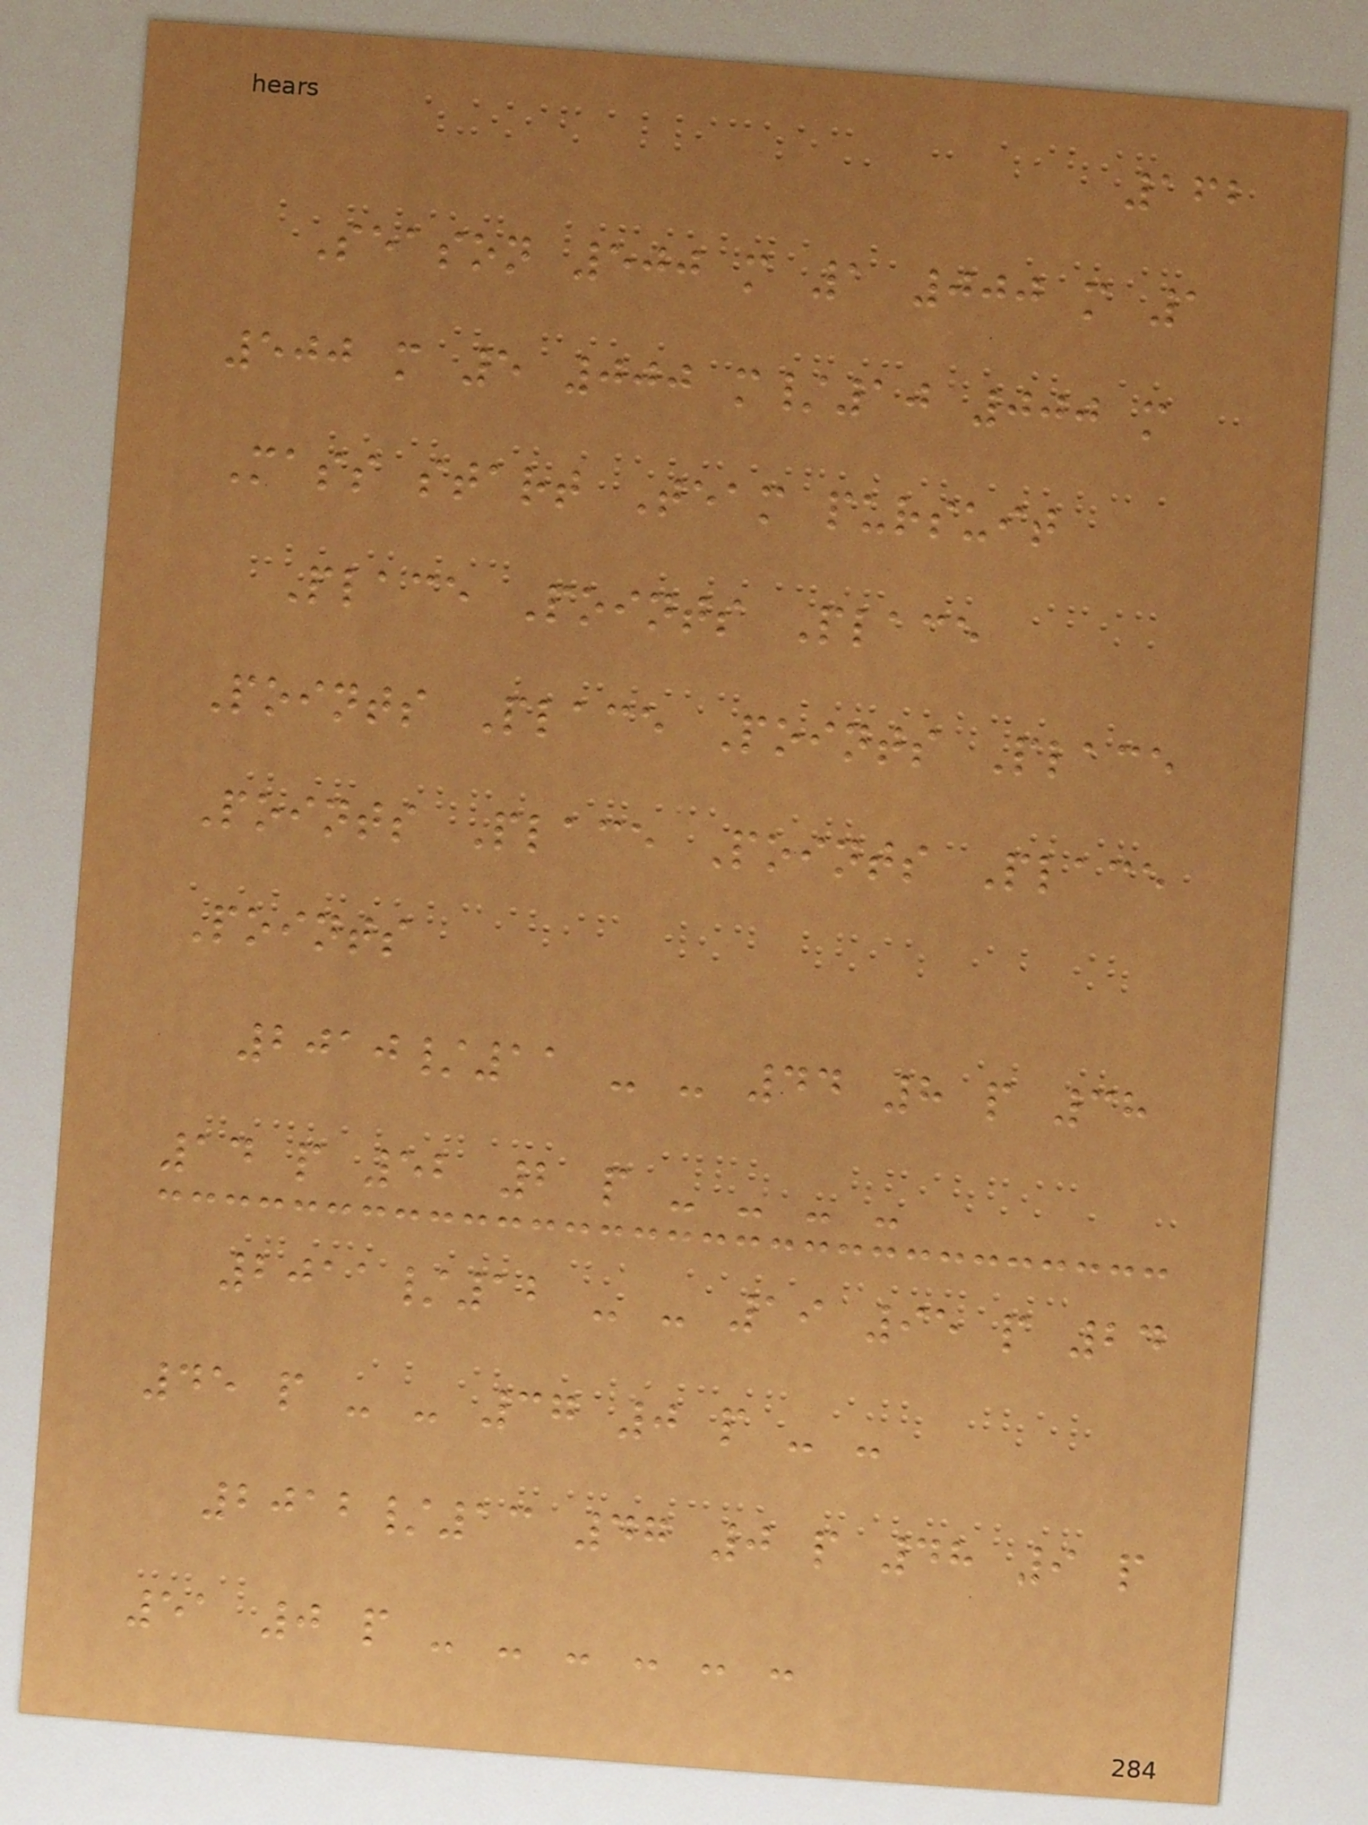162
Season 500 m 1 000 m 1
500 m 5 000 m/10 000 m
Mass start Team pursuit
Place Points Place
Points Place Points Place
Points Place Points Place
Points
2010/11 - - 44 8 p 38
14 p 52 2 p - - - -
2011/12 - - 19 95 p 24
45 p - - 37 0 p - -
2012/13 47 0 p 48 9 p
51 0 p - - - - - -
